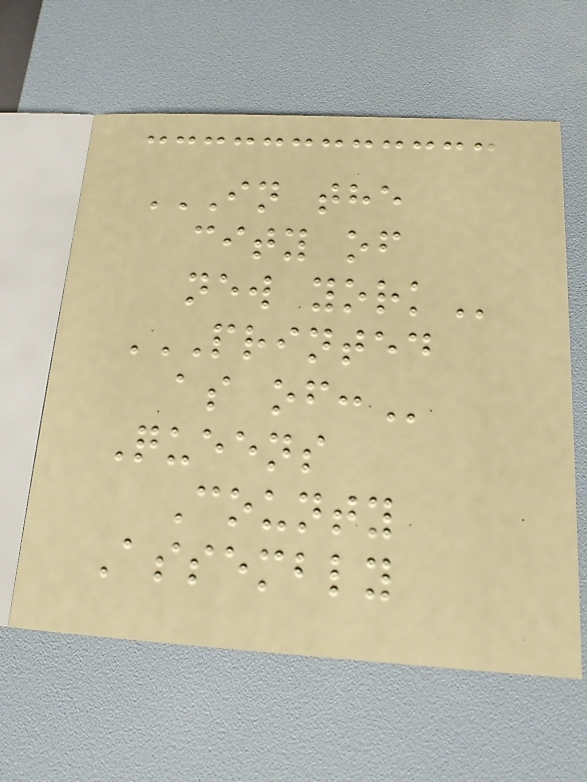IN THE
CITY OF
NEW YORK
PRINTED
AS OF:
Queens
County
Assembly
